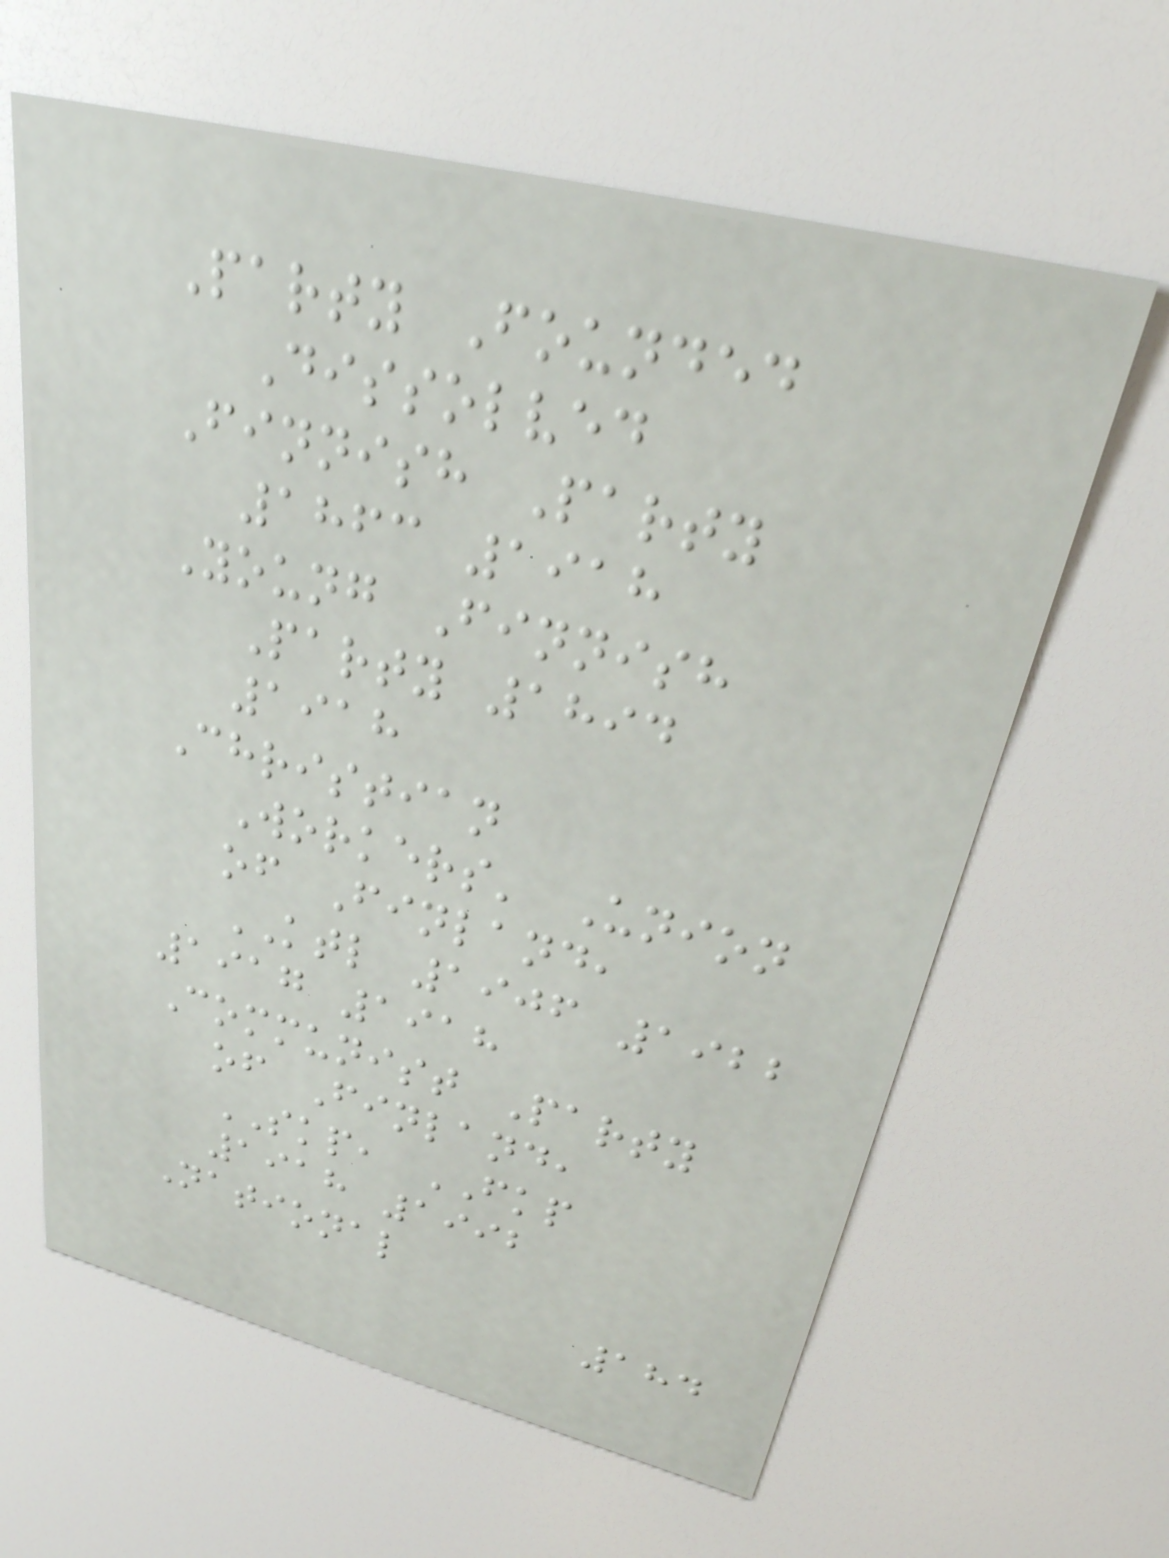Party Founded
Dissolved
Finnish Party
1863 1918
Young Finnish
Party 1894
1918
Christian
Workers' Union
of Finland,
KTL 1906 1922
1917 1918
Communist Party
of Finland,
SKP, FKP
1918 1992
National
184
